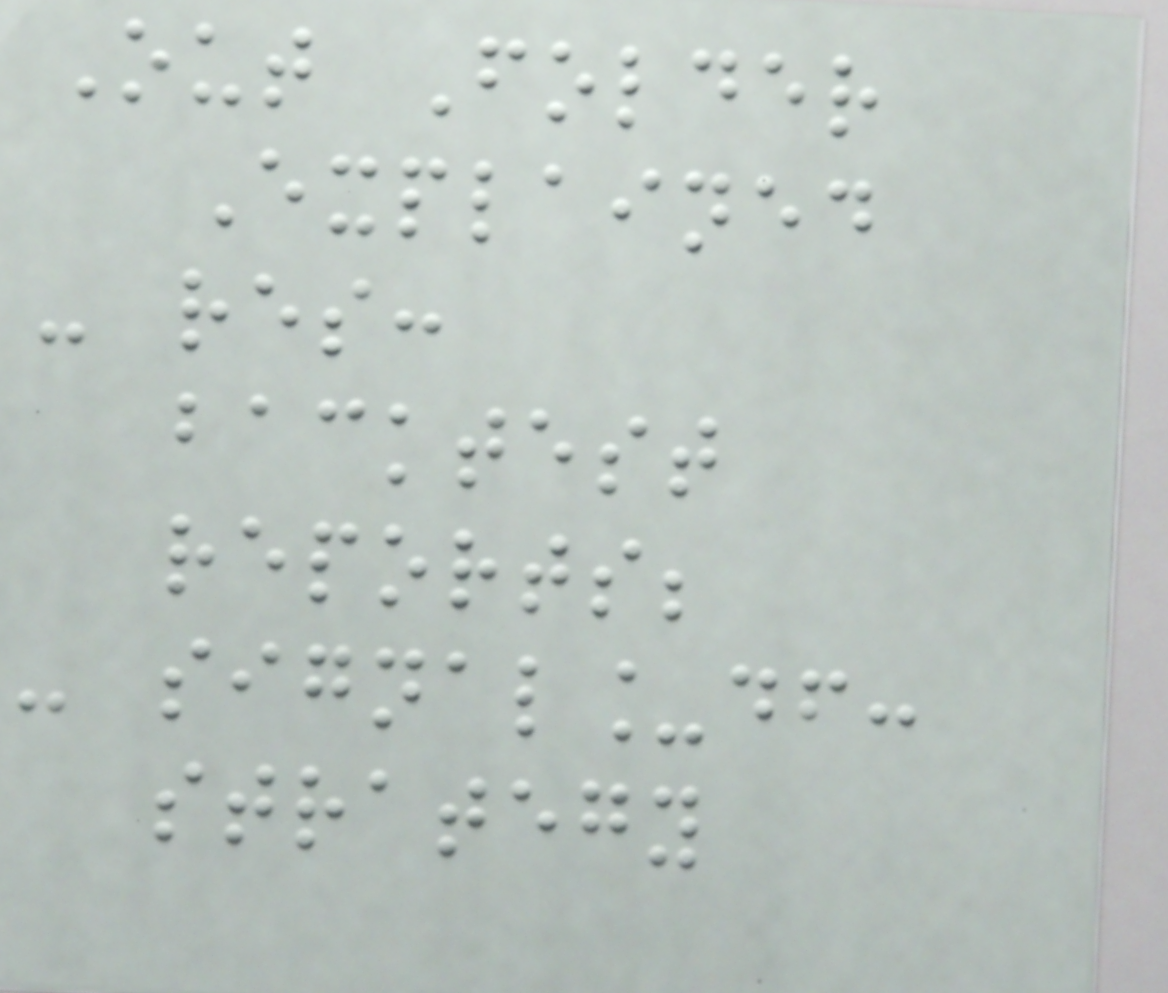Out Folder
Explained
- res:
backtest
reports;
- signal_df:
strategy
